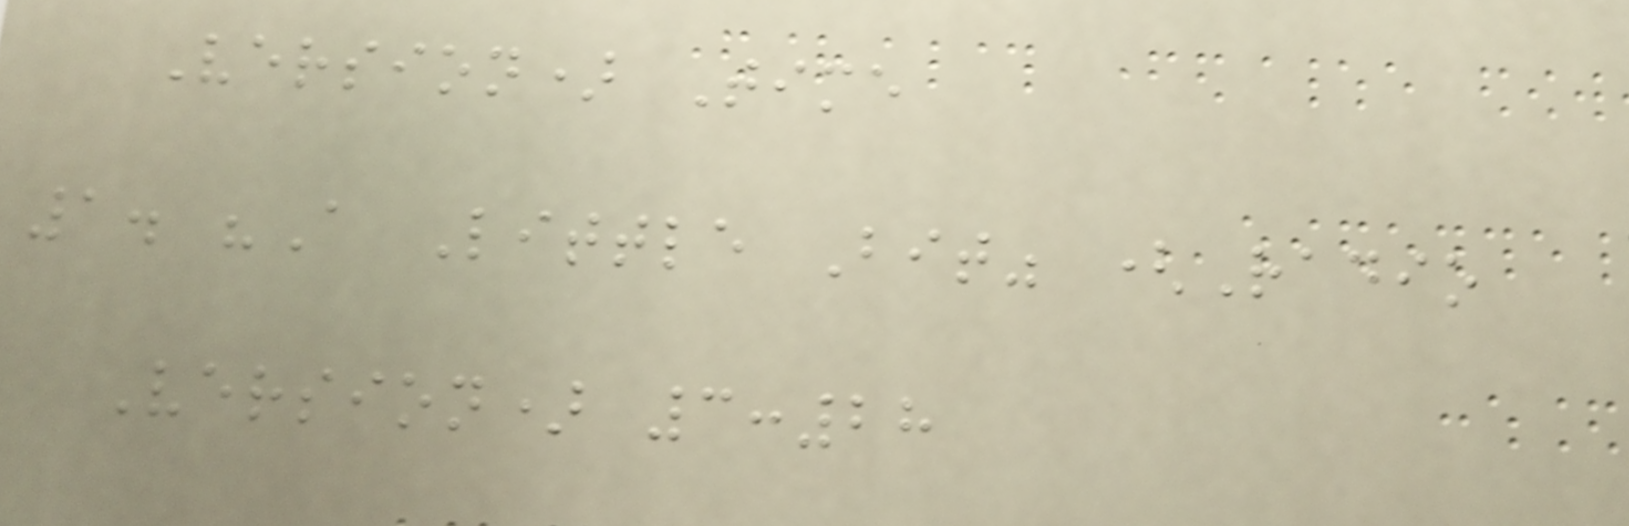Version) Time
1. "A Little Bit" (Radio
Version) 3:28
